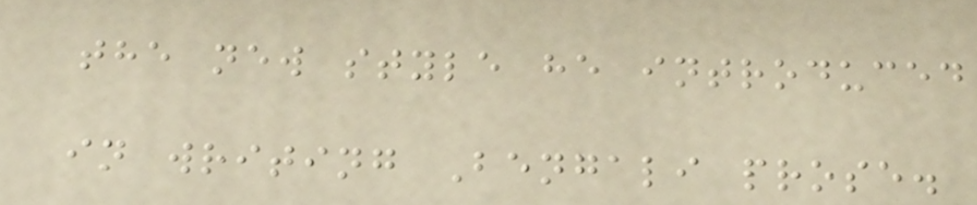the new style he introduced
in writing Bengali prose.
